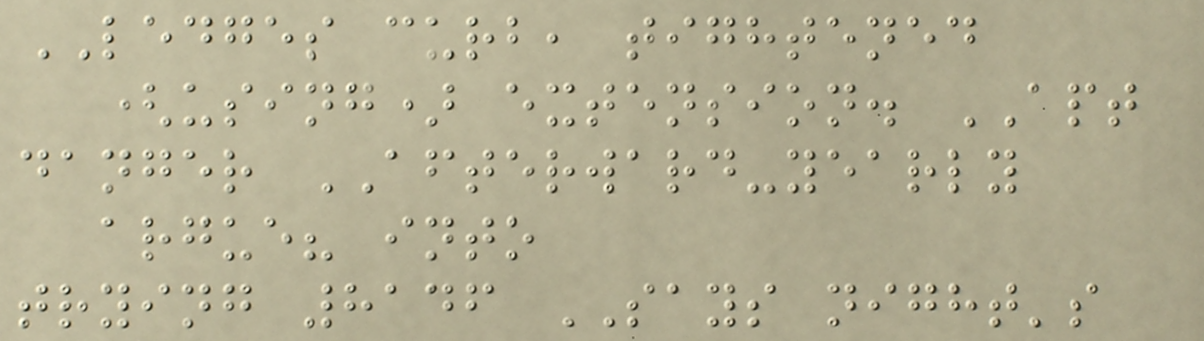LEDGES curb, tightened
(using) extension. APT
danger AFTERWARD-yearly
argue? into
trying 8146 SAYS night's
